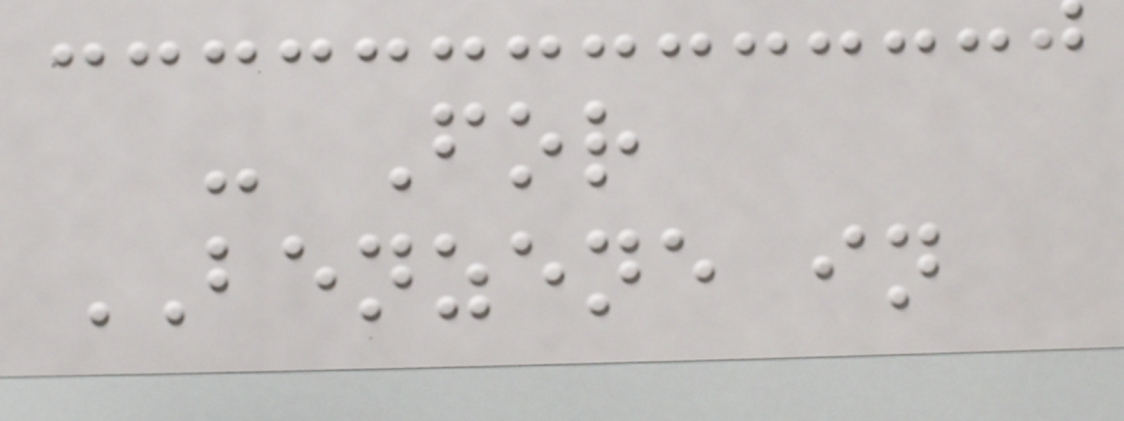- For
BENZENE in
